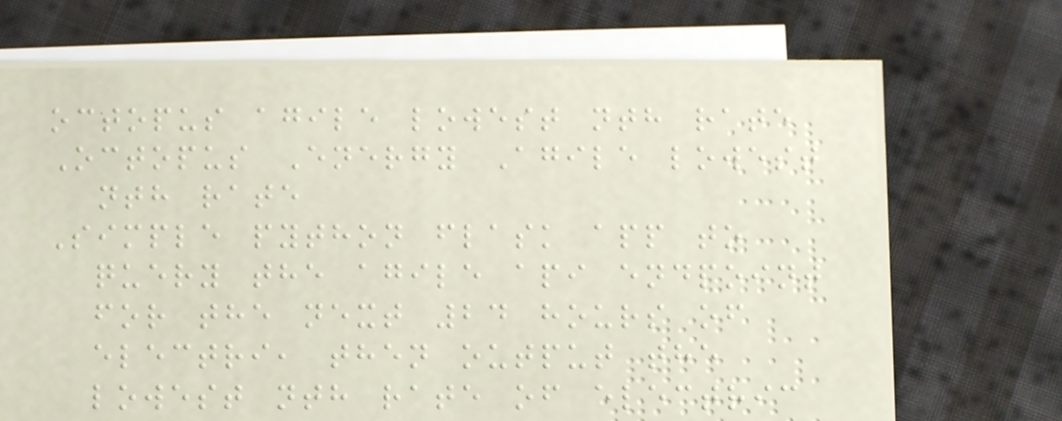octopus agile lowest nth rate
Octopus Energy Agile lowest
nth rate
Simple python flask app to
query the agile api endpoint
for the next 24 hours of
electri, then output the
lowest nth rate of electric
